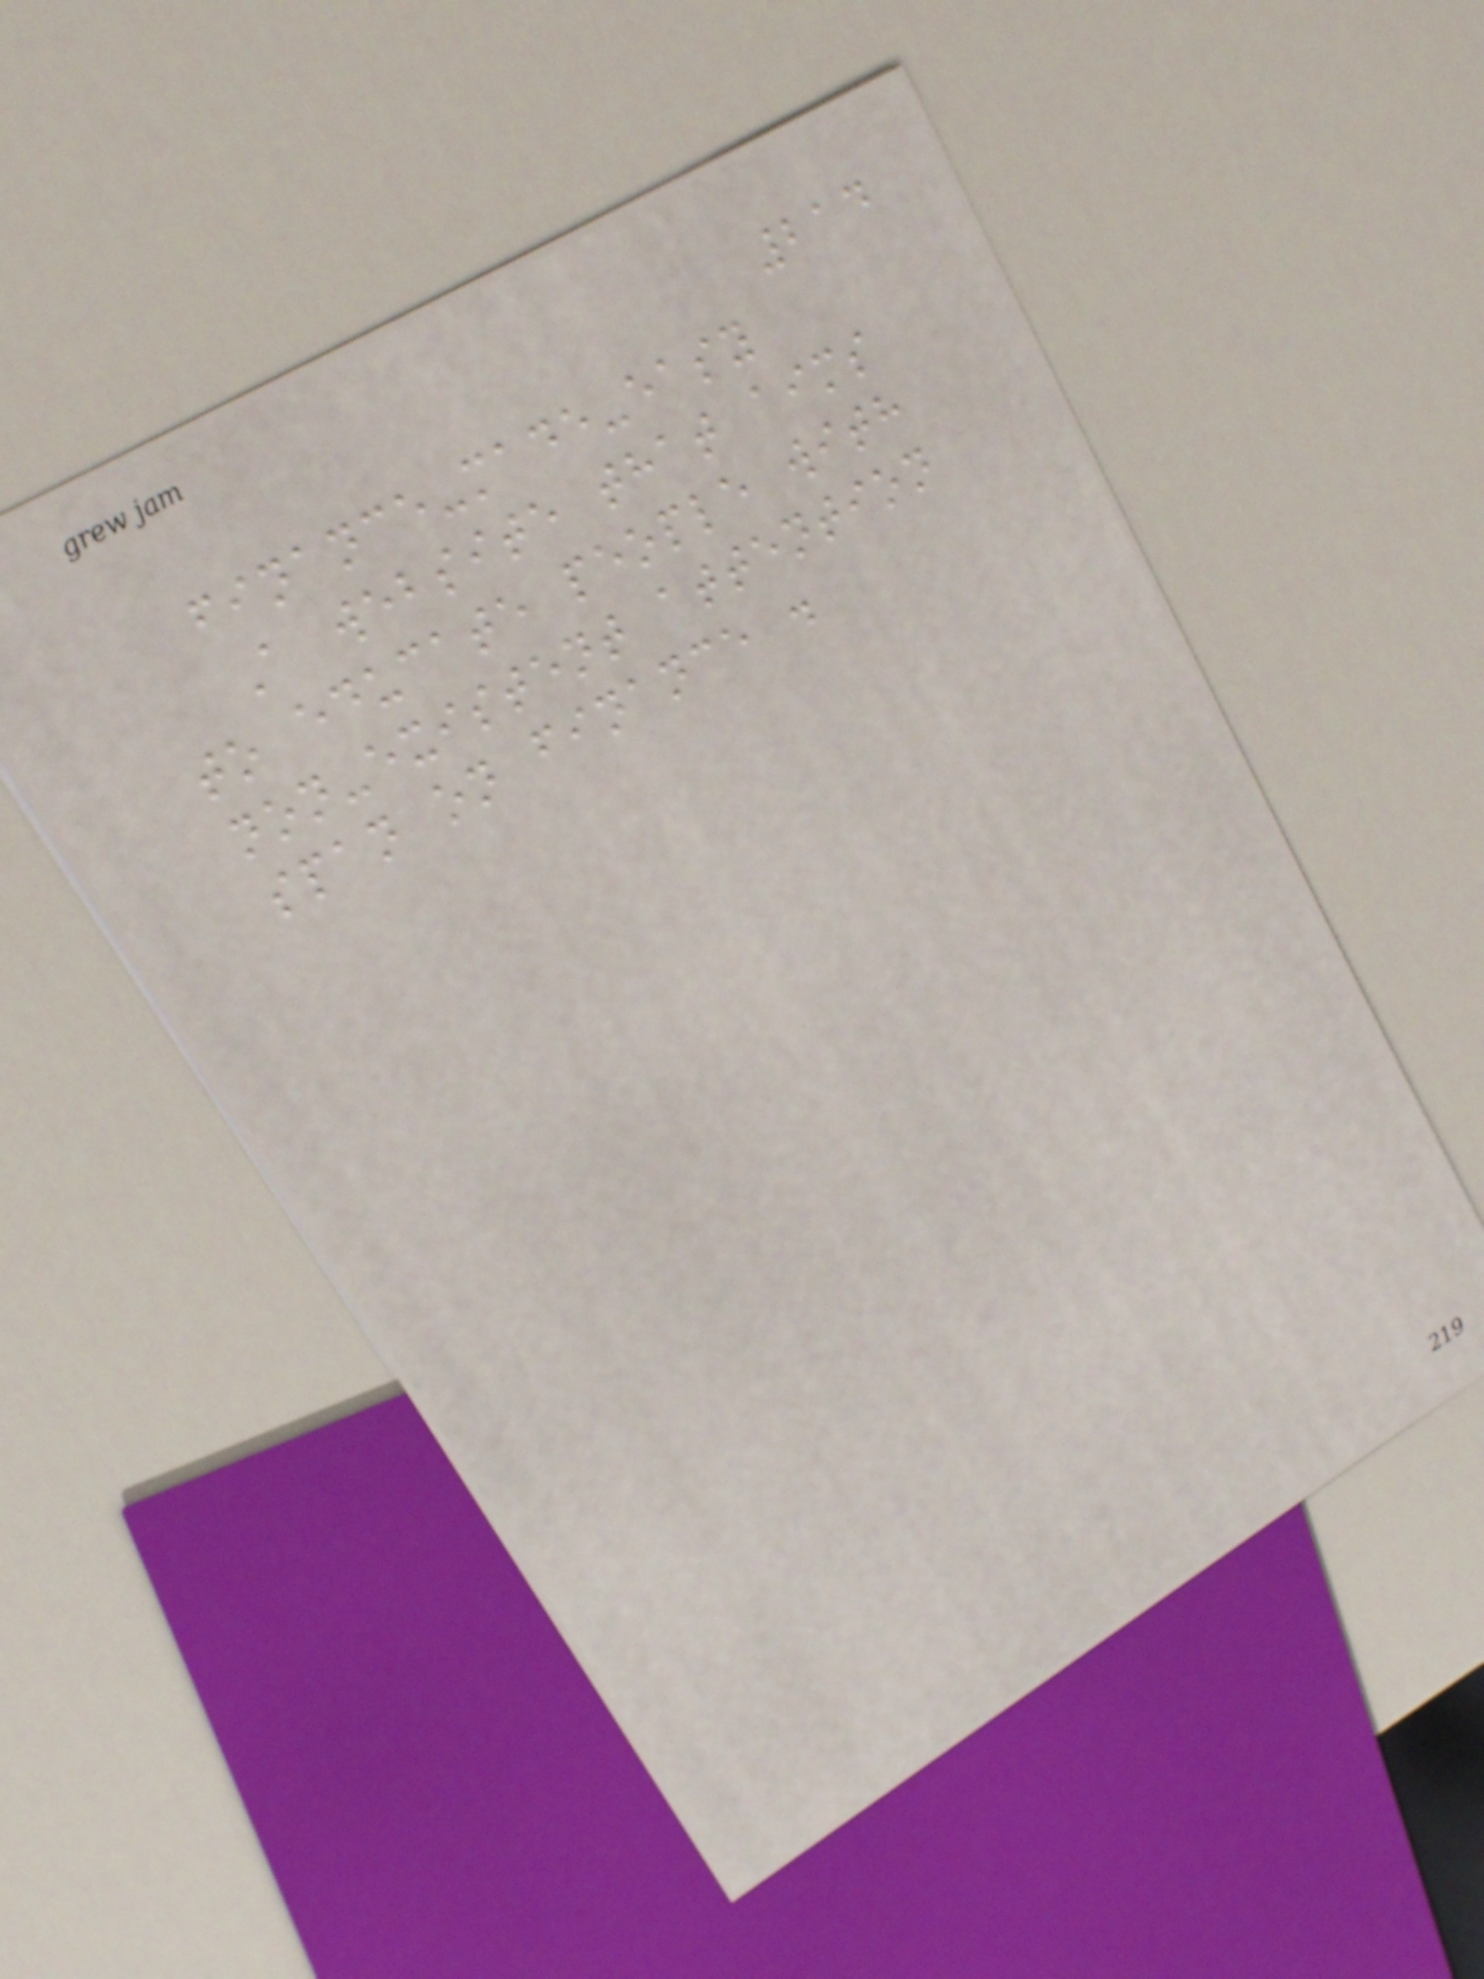214
finance-made-easy
A website that aims
to educate people with
non-existent attention
span on finance .
